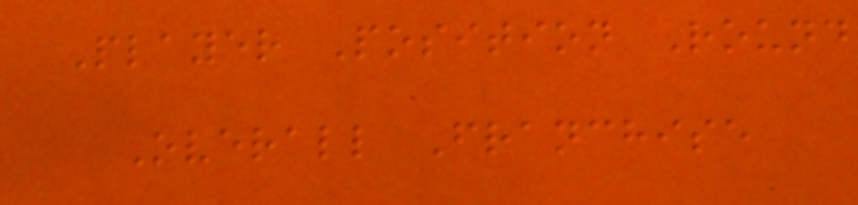Player Position Round
Overall Franchise
